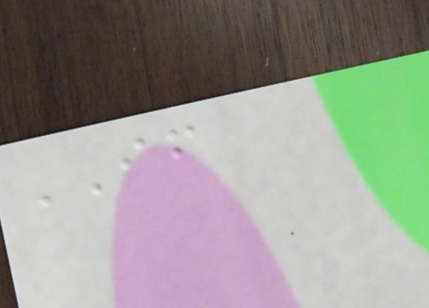IF
